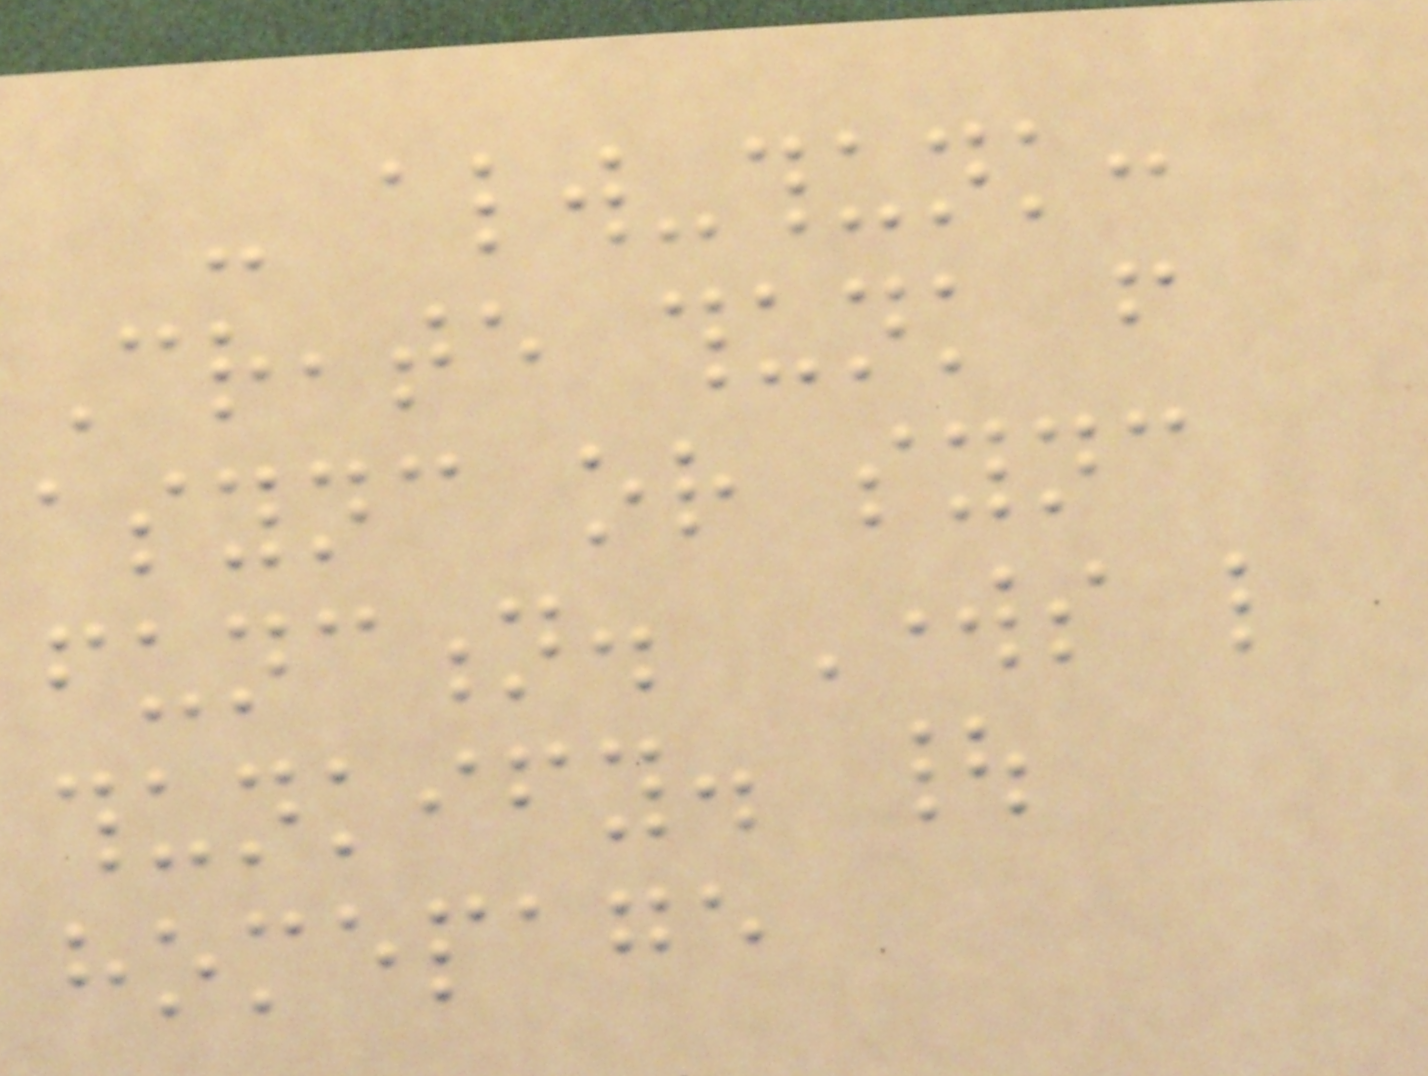- always-thunk:
Create thunk from
async or sync
function. Works like
thunkify. |
homepage
